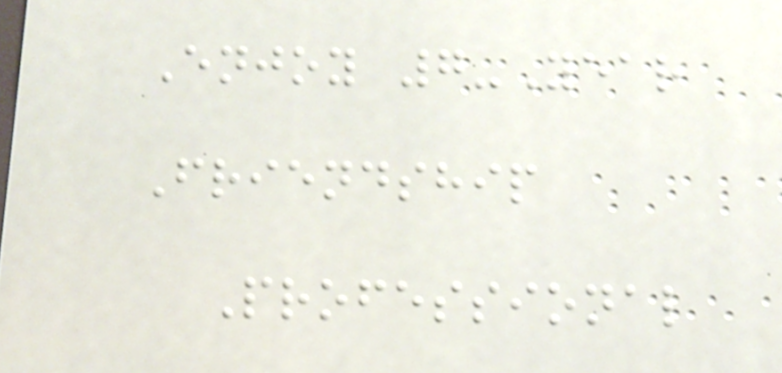Enjoy 7-Year
Friendship
Professional
